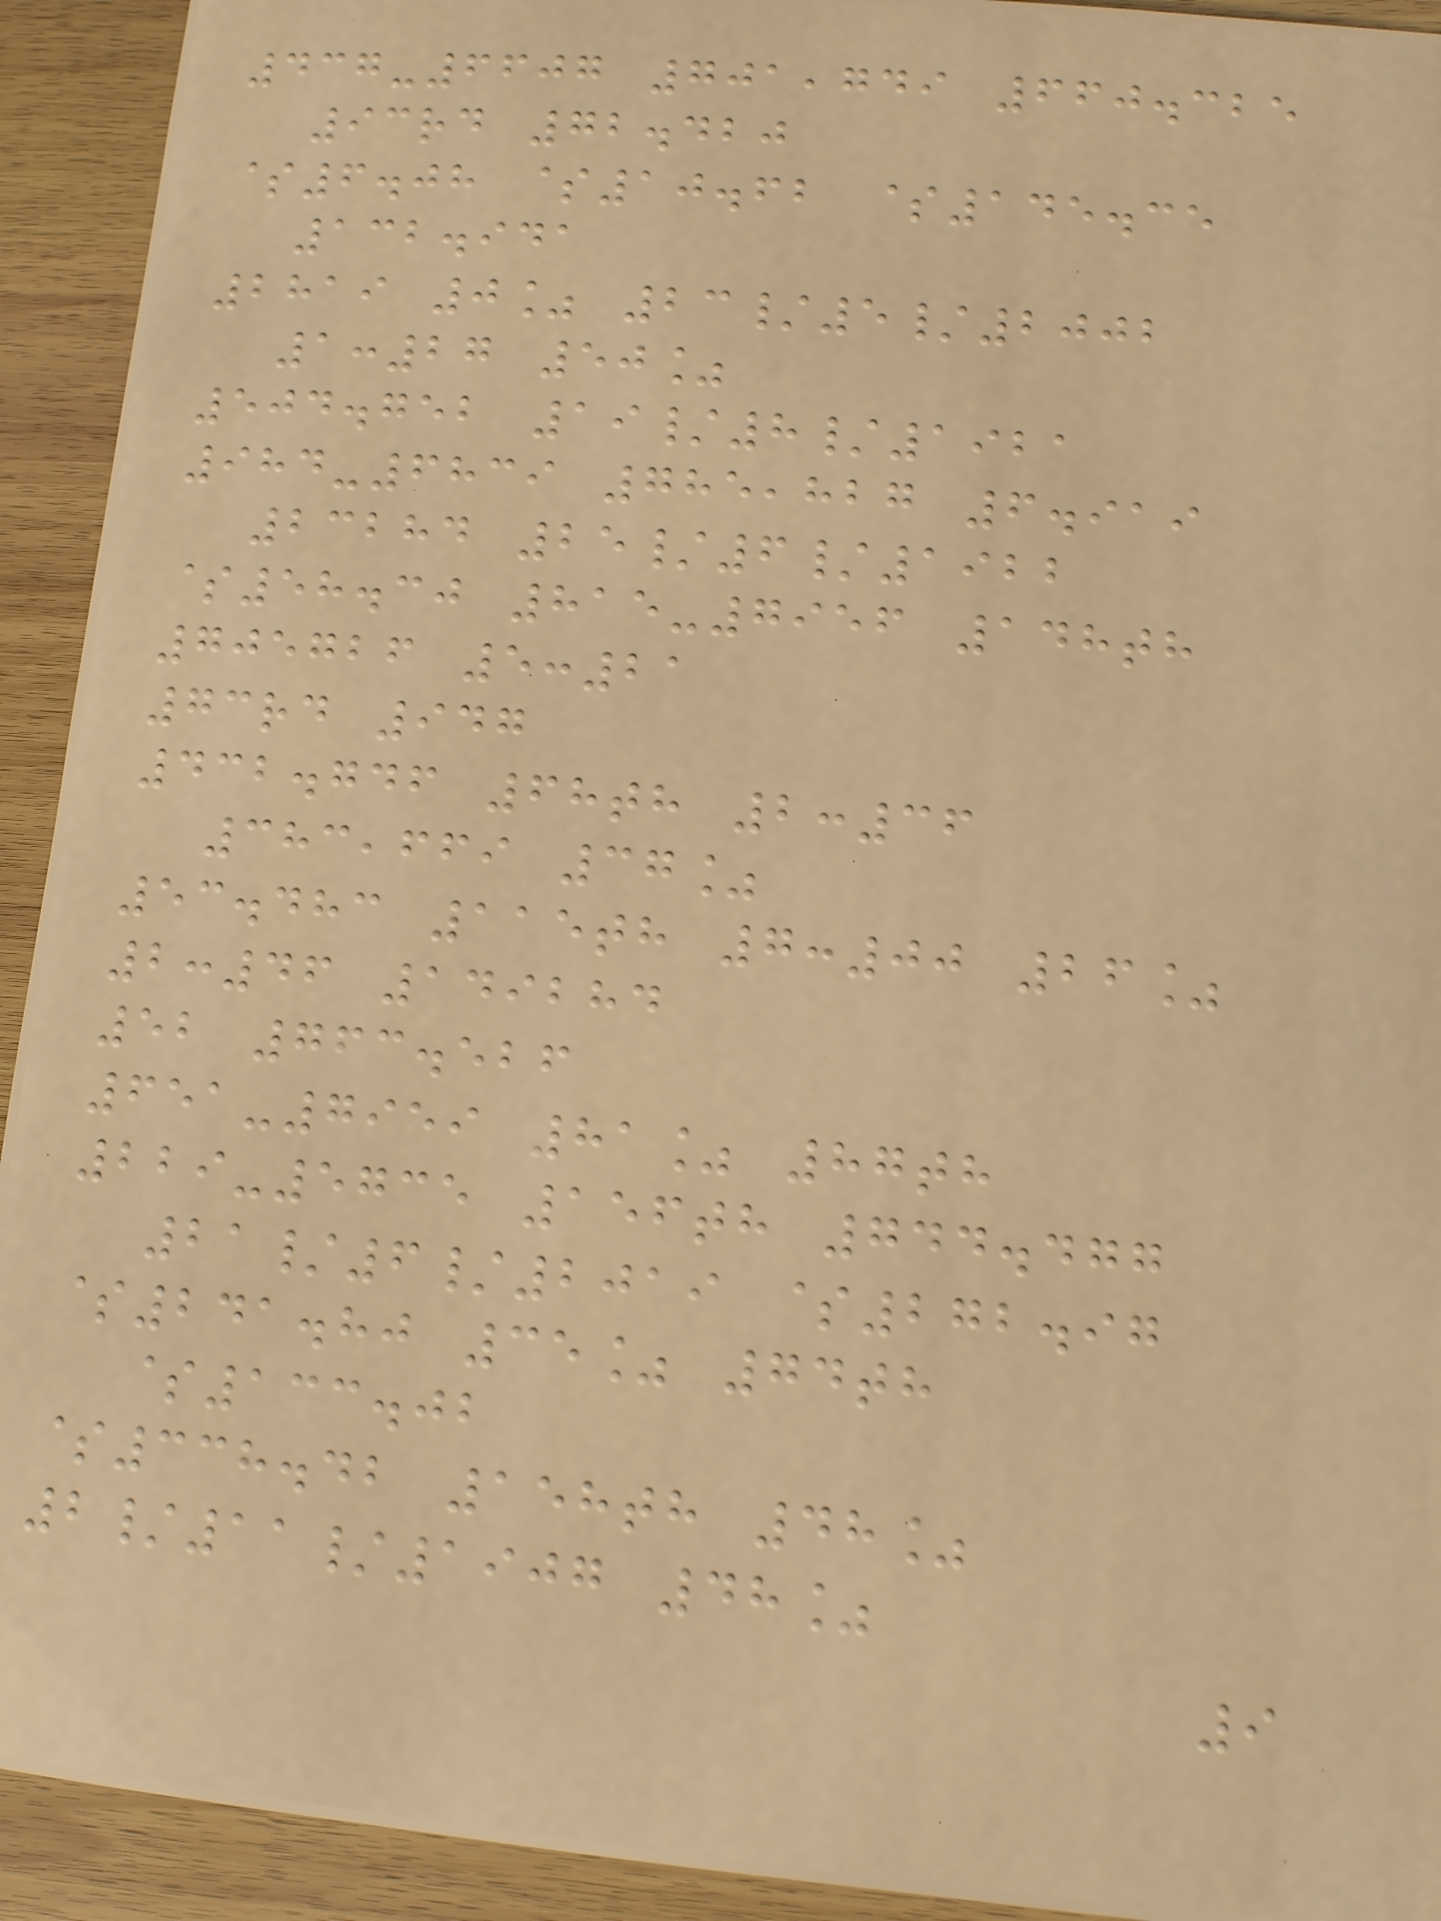437-6607 701,749 660.325
93rd 72.420
$6.08 $10.62 $145.35
132.941
2819 0% 23/5/2002
1:27 50%
504.752 19/8/1921
984-6839 785,827 6.919
23284 25/6/1922
$58.30 815-7956 148th
705726 5:21
73rd 947
432.746 68th 2:36
383,669 37%
53.483 115th 7:00 26%
2:46 149284
52 763.526
651-7959 81% 87th
229-5735 156th 744.477
21/6/2019 $272.97
$241.80 35% 74th
$133.02
$338.42 158th 48%
2/11/1907 48%
9
